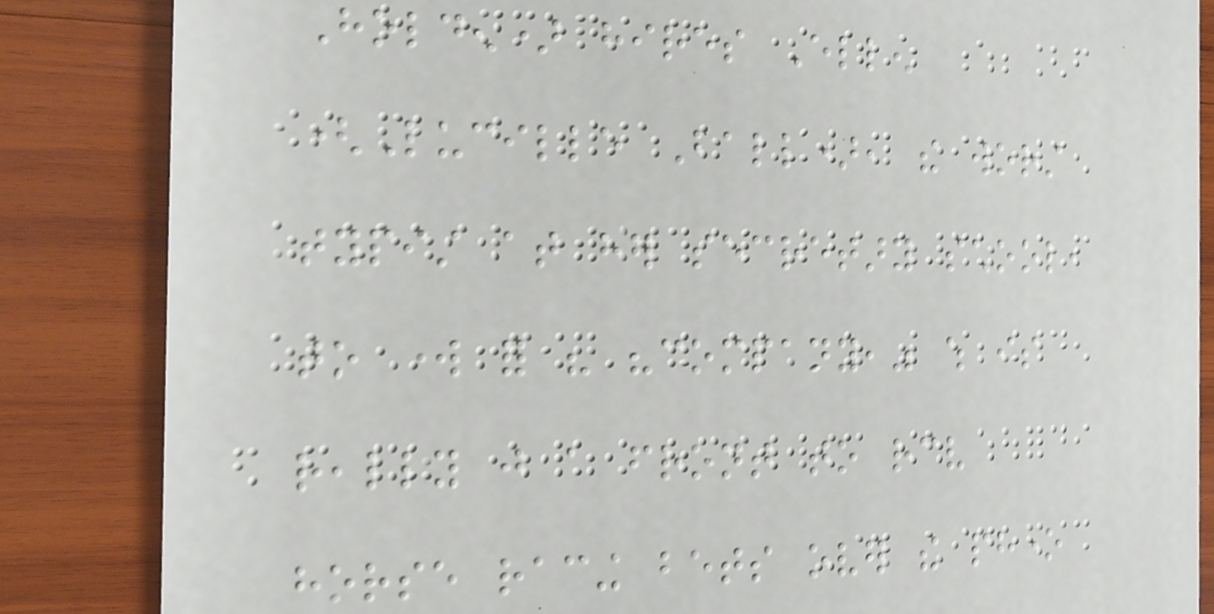Holden) hires Ellen
(Lucille Ball), the worst
typist at her secretary school,
to work for his "company," which is
really just a front to receive
horse racing bets over the phone
